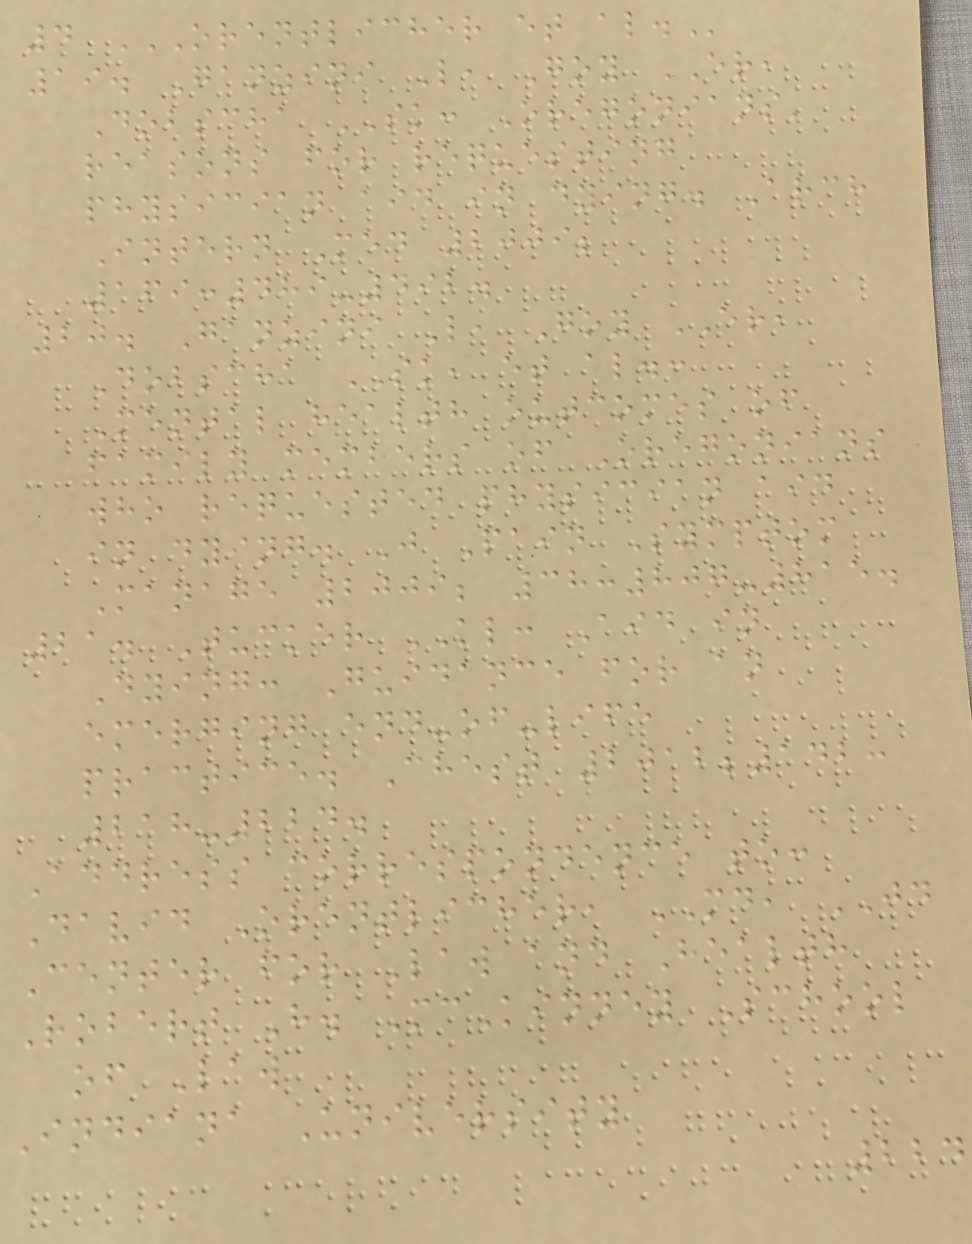4 ORENTLICHER ET AL.
19. Ganzini L, Goy ER,
Dobscha SK: Oregonians'
reasons for requesting
physician aid in dying. Arch
Intern Med 2009;
169:489-492.
20. Ganzini L, Goy ER,
Dobscha SK, et al.:
Mental health outcomes of
family members of Oregonians
who requested physician aid
in dying. J Pain Symptom
Manage 2009; 38:807-815.
21. Tucker KL: Aid in
Dying: Guidance for an
emerging end-of-life
practice. Chest 2012;142:
218-224.
Address correspondence to:
David Orentlicher, MD, JD
Center for Law and Health
Robert H. McKinney School
of Law
Indiana University
224
